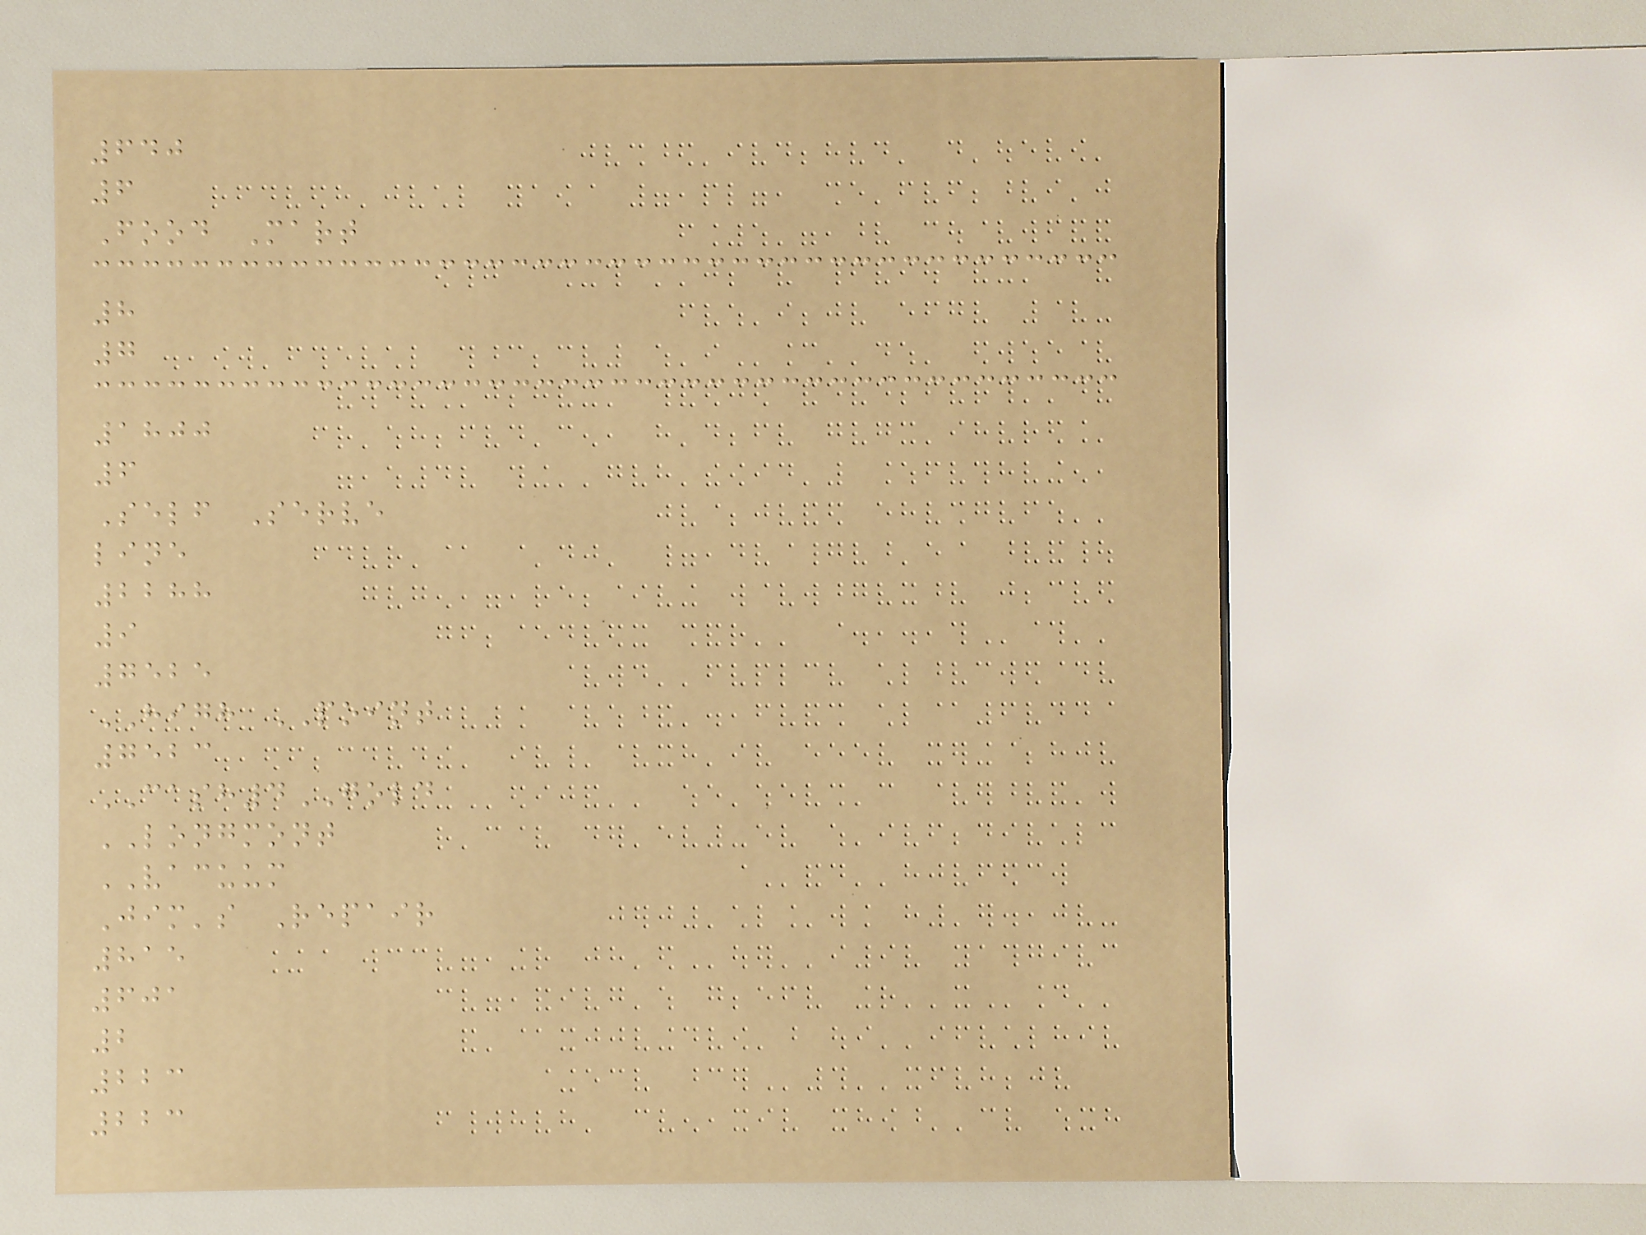640
6
Food Mart
8
7
1800
6
Self Serve
line
2288
9
7525
HIGH POINT
7523
CASH4GOLD
LONGMONT
VACUUM
Jim's Repair
815
601
2
223
223
